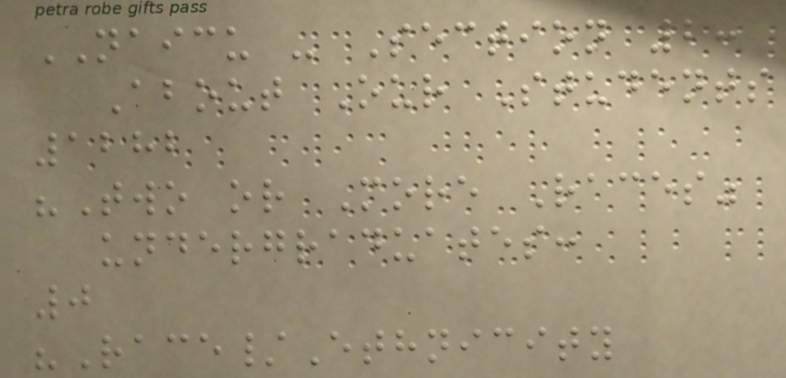NAICU - Section 2:
About Our Students
1282
"Two or More Races"
undergraduates:
0
"Race/Ethnicity
